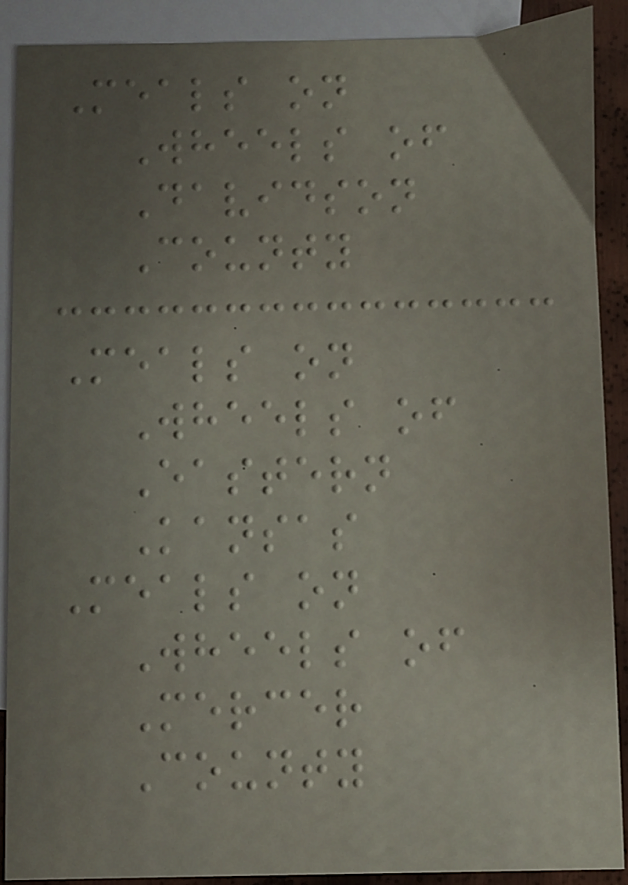Meals on
Wheels of
Davidson
County
Meals on
Wheels of
Eastern
Kansas
Meals on
Wheels of
Mercer
County
